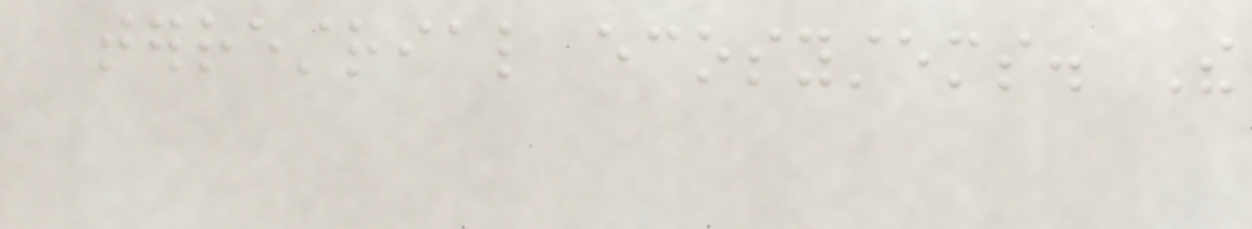terrestrial ecosystems. The
